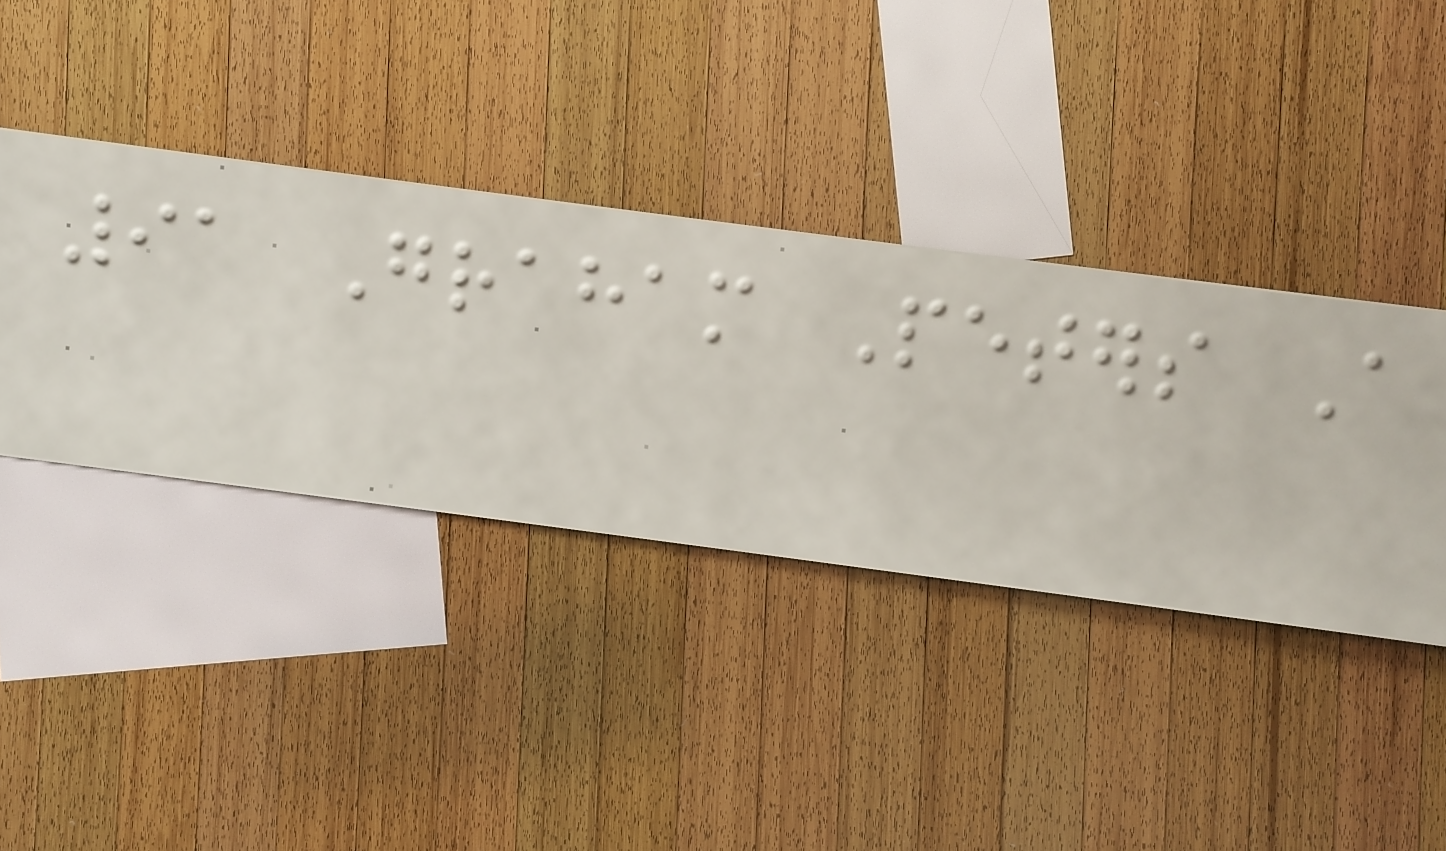91 Graham Peters A
